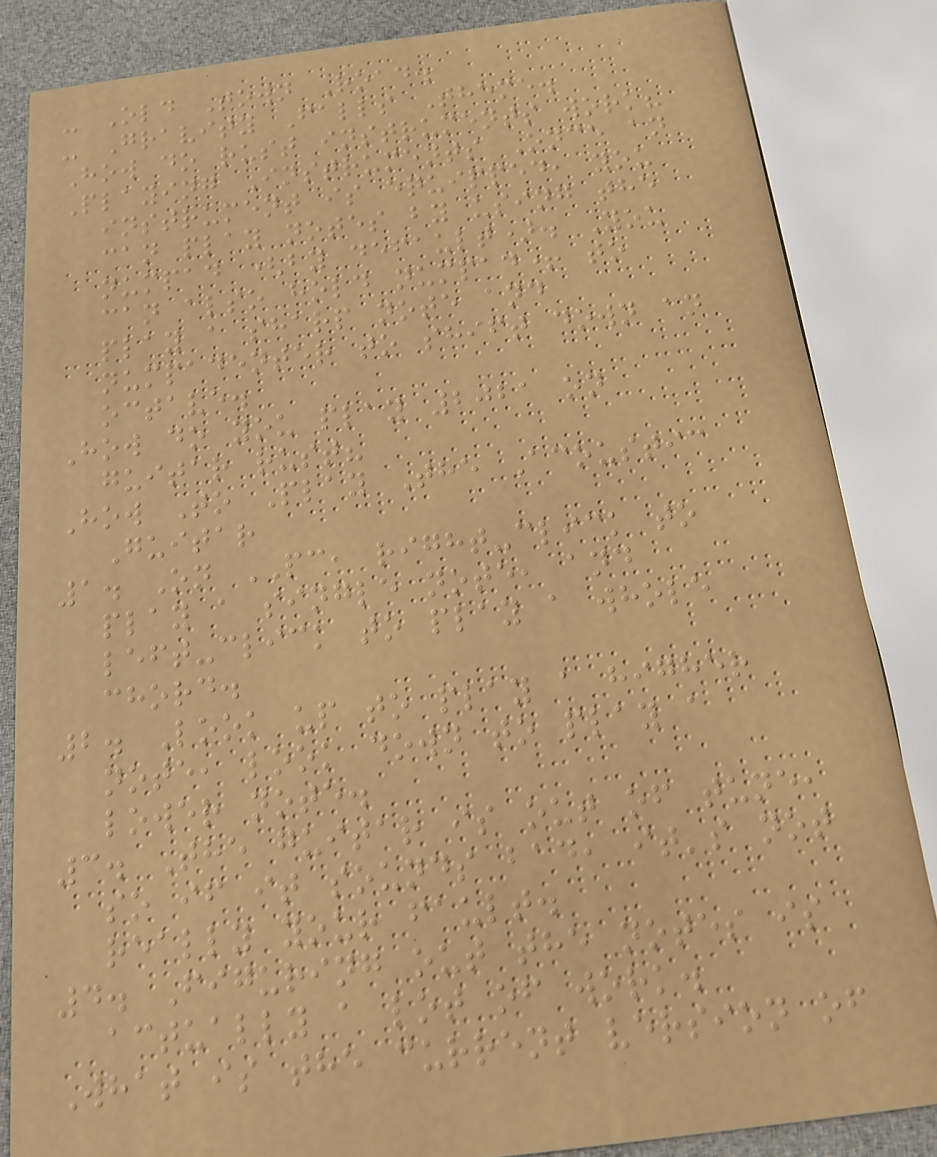- Old Town Road.
- Gravity Falls Theme.
How do rust instruments work?
Playing Instruments Once an
instrument is equipped, you
can play notes by using the
numpad (by default). You
can also hold numpad+ to
play a sharp note and
numpadenter to shift down an
octave.
How do you play 2021 on
guitar rust?
How To Play The Acoustic
Guitar
1. On PC, right-click to
play a single note, and
left-click to play a whole
chord.
2. Look up to play a higher
note, look down to play a
lower note.
3. The guitar is out of tune,
so if it sounds bad, it's not
really your fault.
4. Figuring out the notes is
actually a lot of work.
What is the current version of
